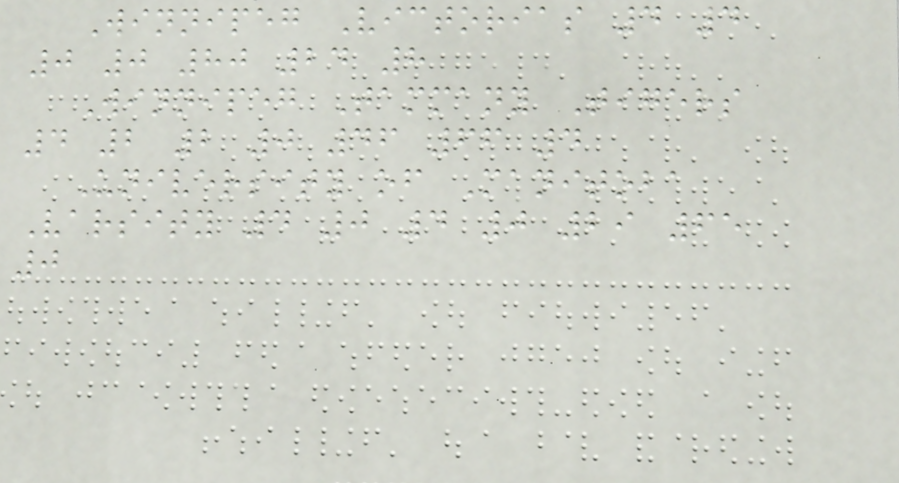Winnipeg Victorias 4 4
0 0 80 24 8
Winnipeg Tammany Tigers
4 2 2 0 46 66 4
University of Manitoba
Varsity 4 0 4 0 29 65
0
